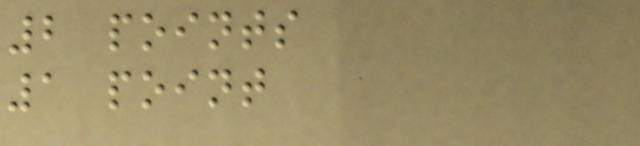2 points
1 point
